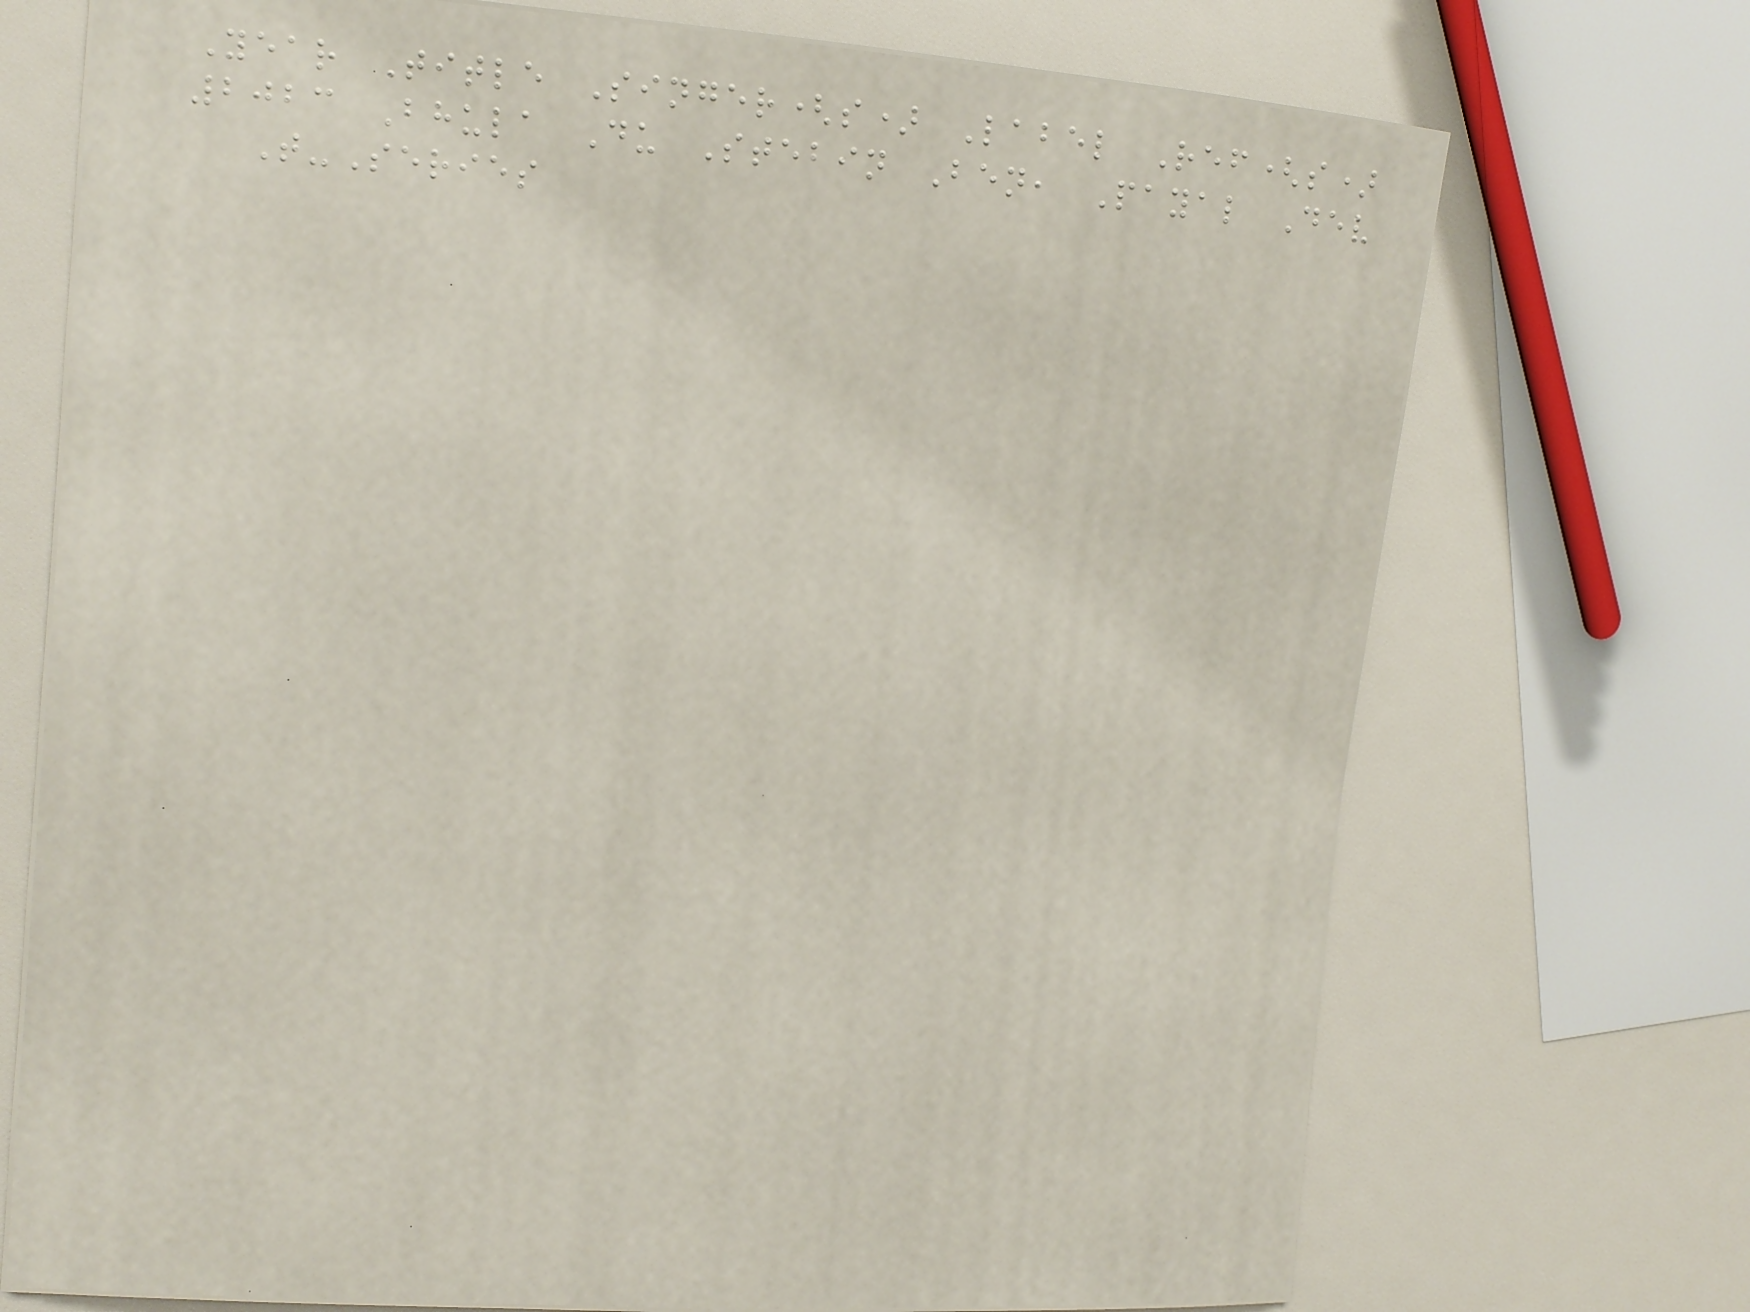Year Title Singer(s) Label Ref(s)
2023 Bhula Du Stebin Ben, Payal Dev
T-Series
